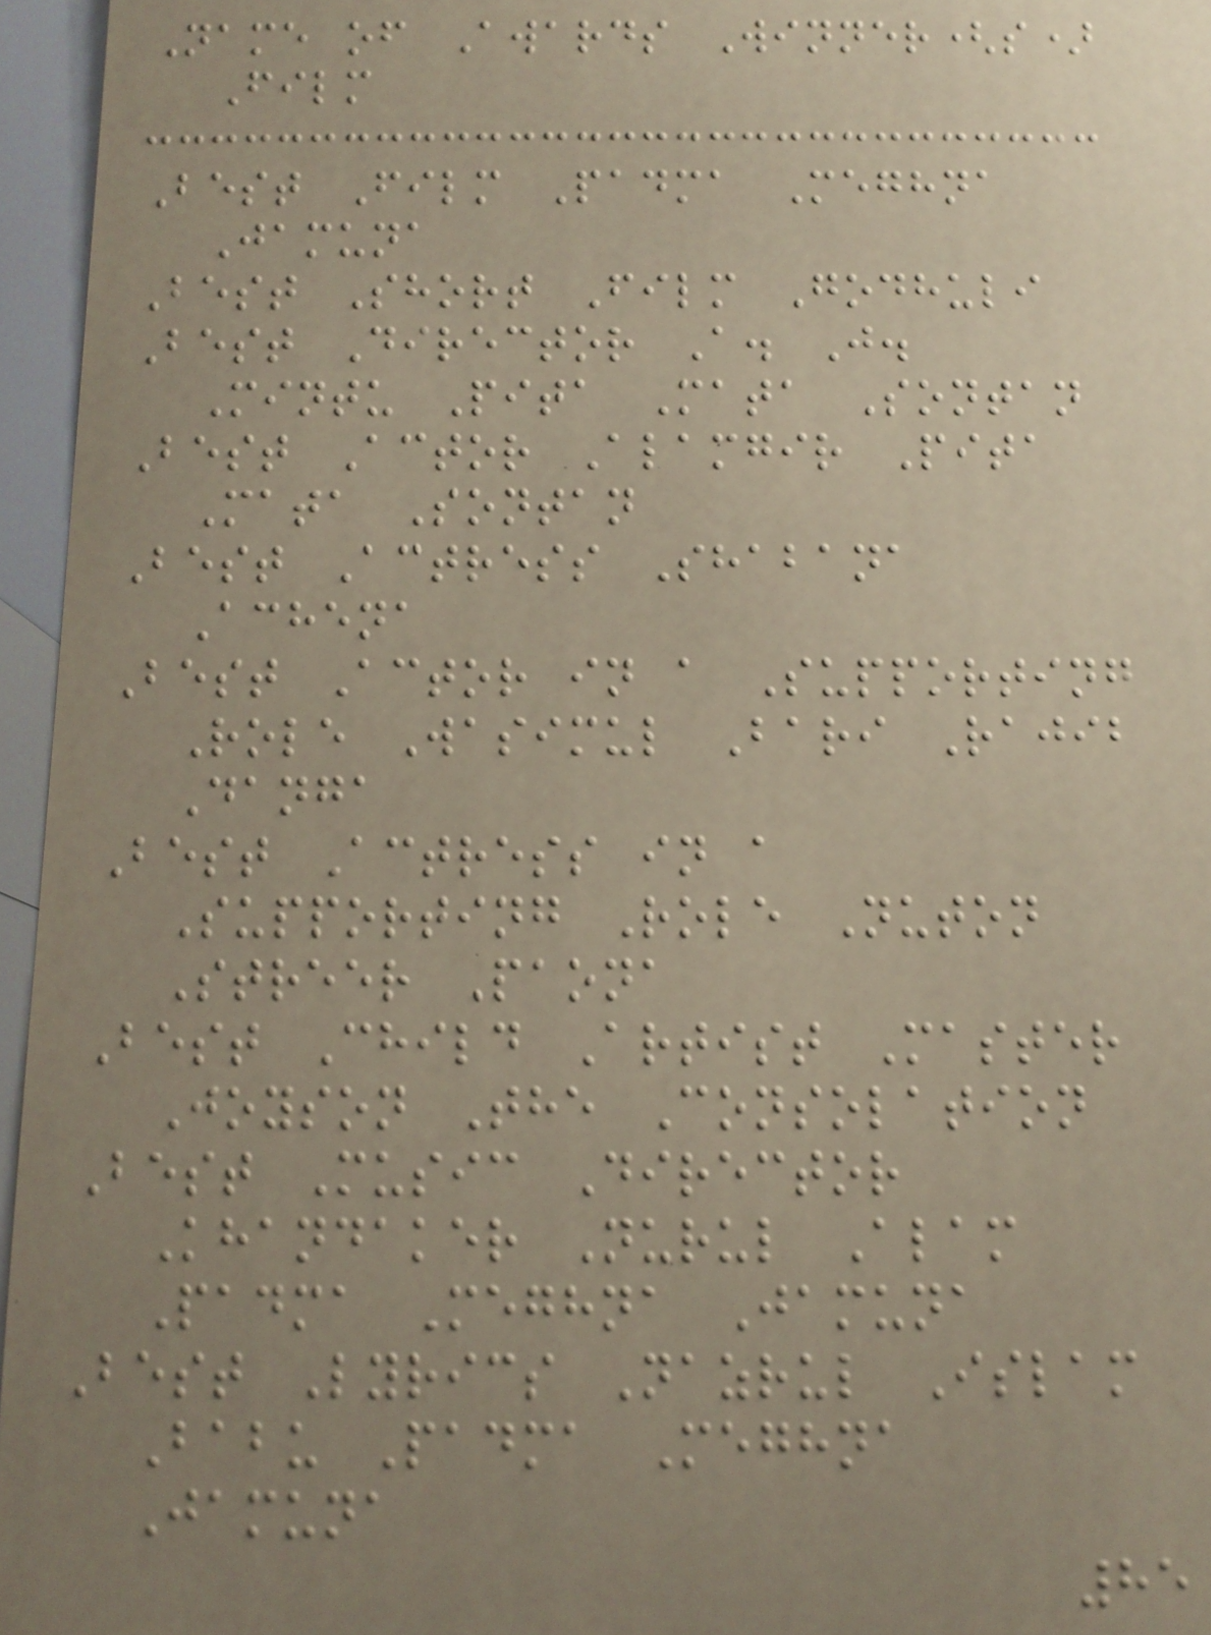Name of Awards Winner(s)
Film
Best Film Padma Meghna
Jamuna
Best Short Film Godhuli
Best Director A. J.
Mintu Pita Mata Sontan
Best Actor Alamgir Pita
Mata Sontan
Best Actress Shabana
Achena
Best Actor in a Supporting
Role Wasimul Bari Rajib
Danga
Best Actress in a
Supporting Role Nuton
Streer Paona
Best Child Artist Master
Joyson The Consolation
Best Music Director
Khandaker Nurul Alam
Padma Meghna Jamuna
Best Lyrics Nazrul Islam
Babu Padma Meghna
Jamuna
85
